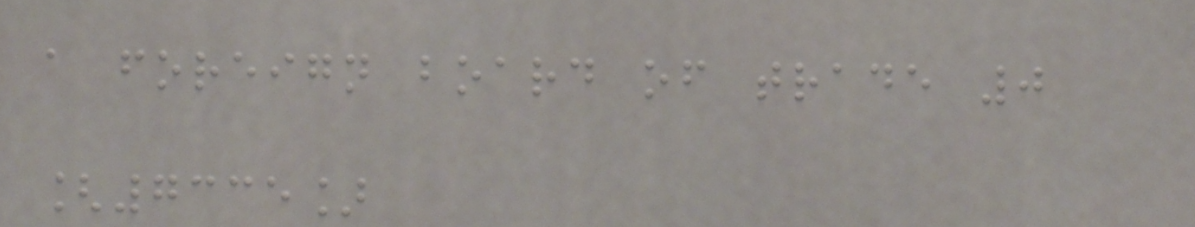a foreign board of trade 0
[7335]
